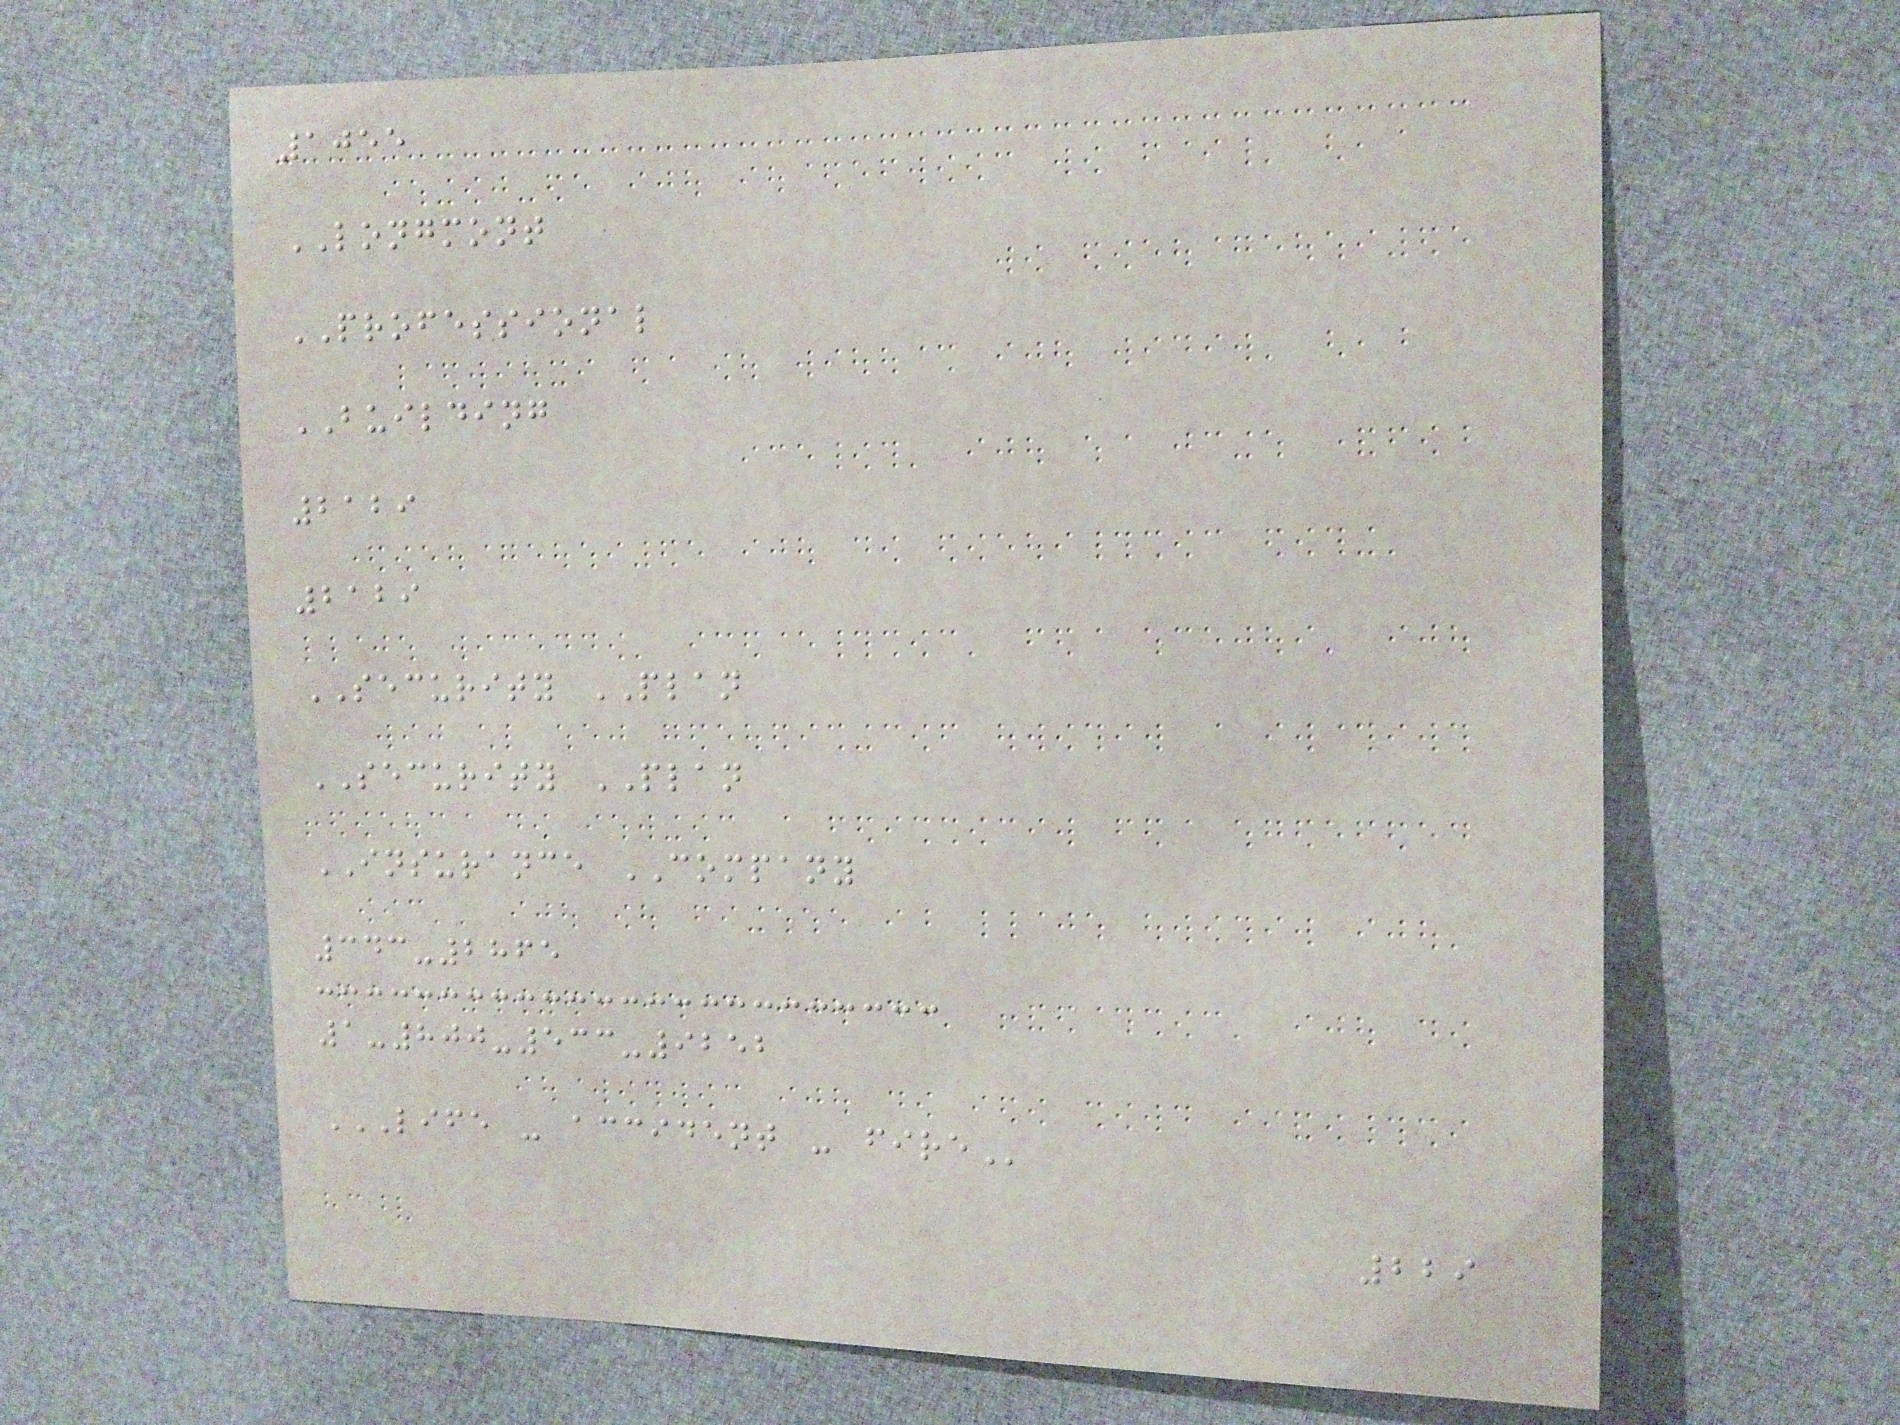1055
LONGMONT
PROFESSIONAL
BUILDING
2129
2129
SECURITY PLAN
SECURITY PLAN
INSURANCE COMPANY
343-2865
1-800-533-9252
LIFE - ACCIDENT - FIRE
229
